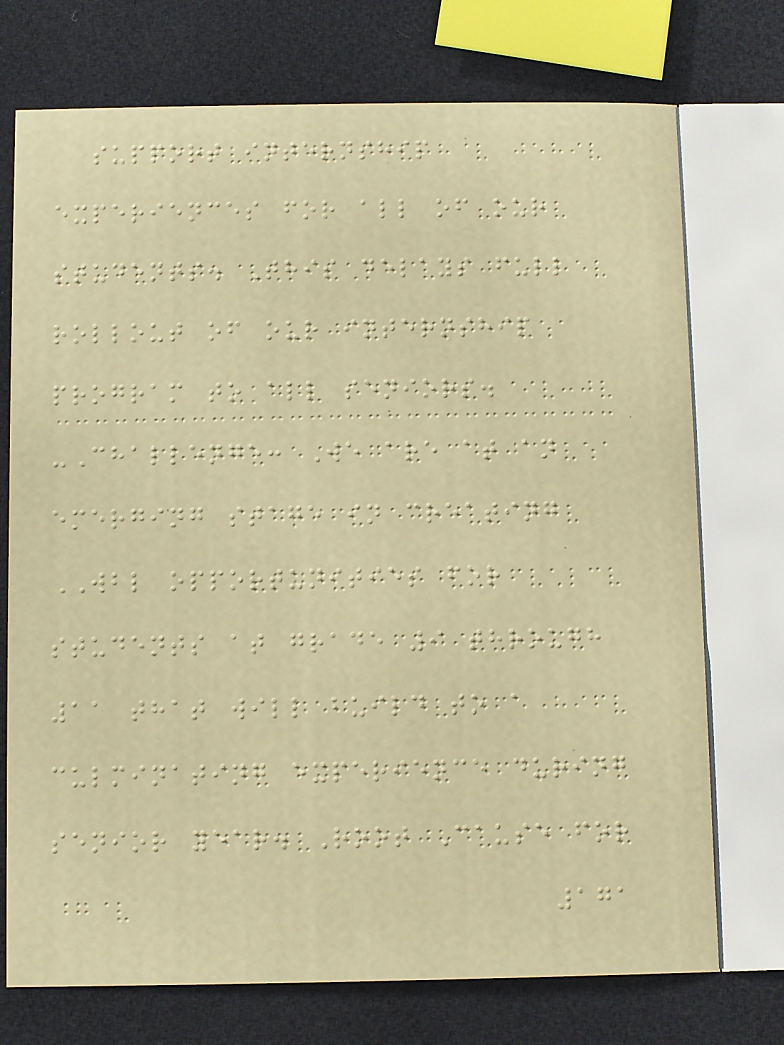support internship
experiences for all of our
students. This delays full
rollout of our internship
program to all seniors.
-Challenge: We are at an
emerging stage in creating
WBL opportunities for
students at grade 9 through
11 that will build to a
culminating experience during
senior year. Root Cause for
171
